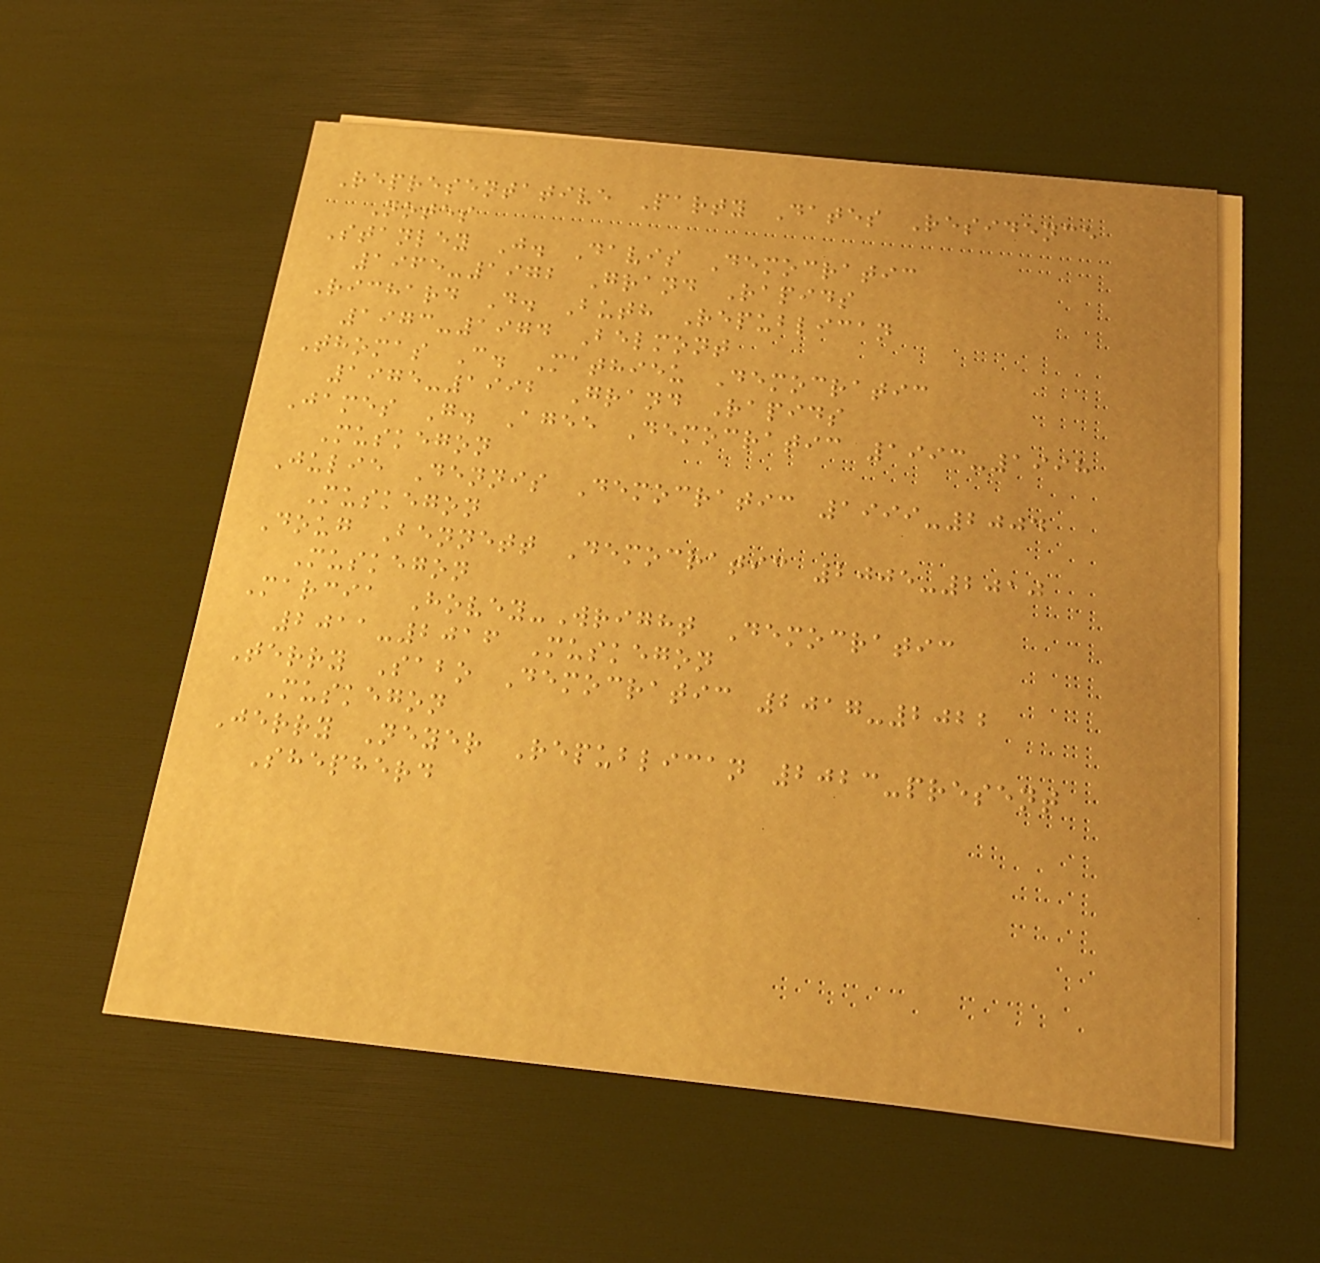Representative Party Dates Residence
Notes
Stanley J. Davis Democratic
1965-1972 Grand Rapids
Richard D. Buth Republican
1973-1974 Belmont
Thomas C. Mathieu Democratic
1975-1992 Grand Rapids
James G. Agee Democratic 1993-1998
Muskegon
Julie Dennis Democratic 1999-2004
Muskegon
Doug Bennett Democratic 2005-2010
Muskegon
Marcia Hovey-Wright Democratic
2011-2016 Muskegon
Terry Sabo Democratic 2017-2022
Muskegon
Jerry Neyer Republican 2023-present
Shepherd
